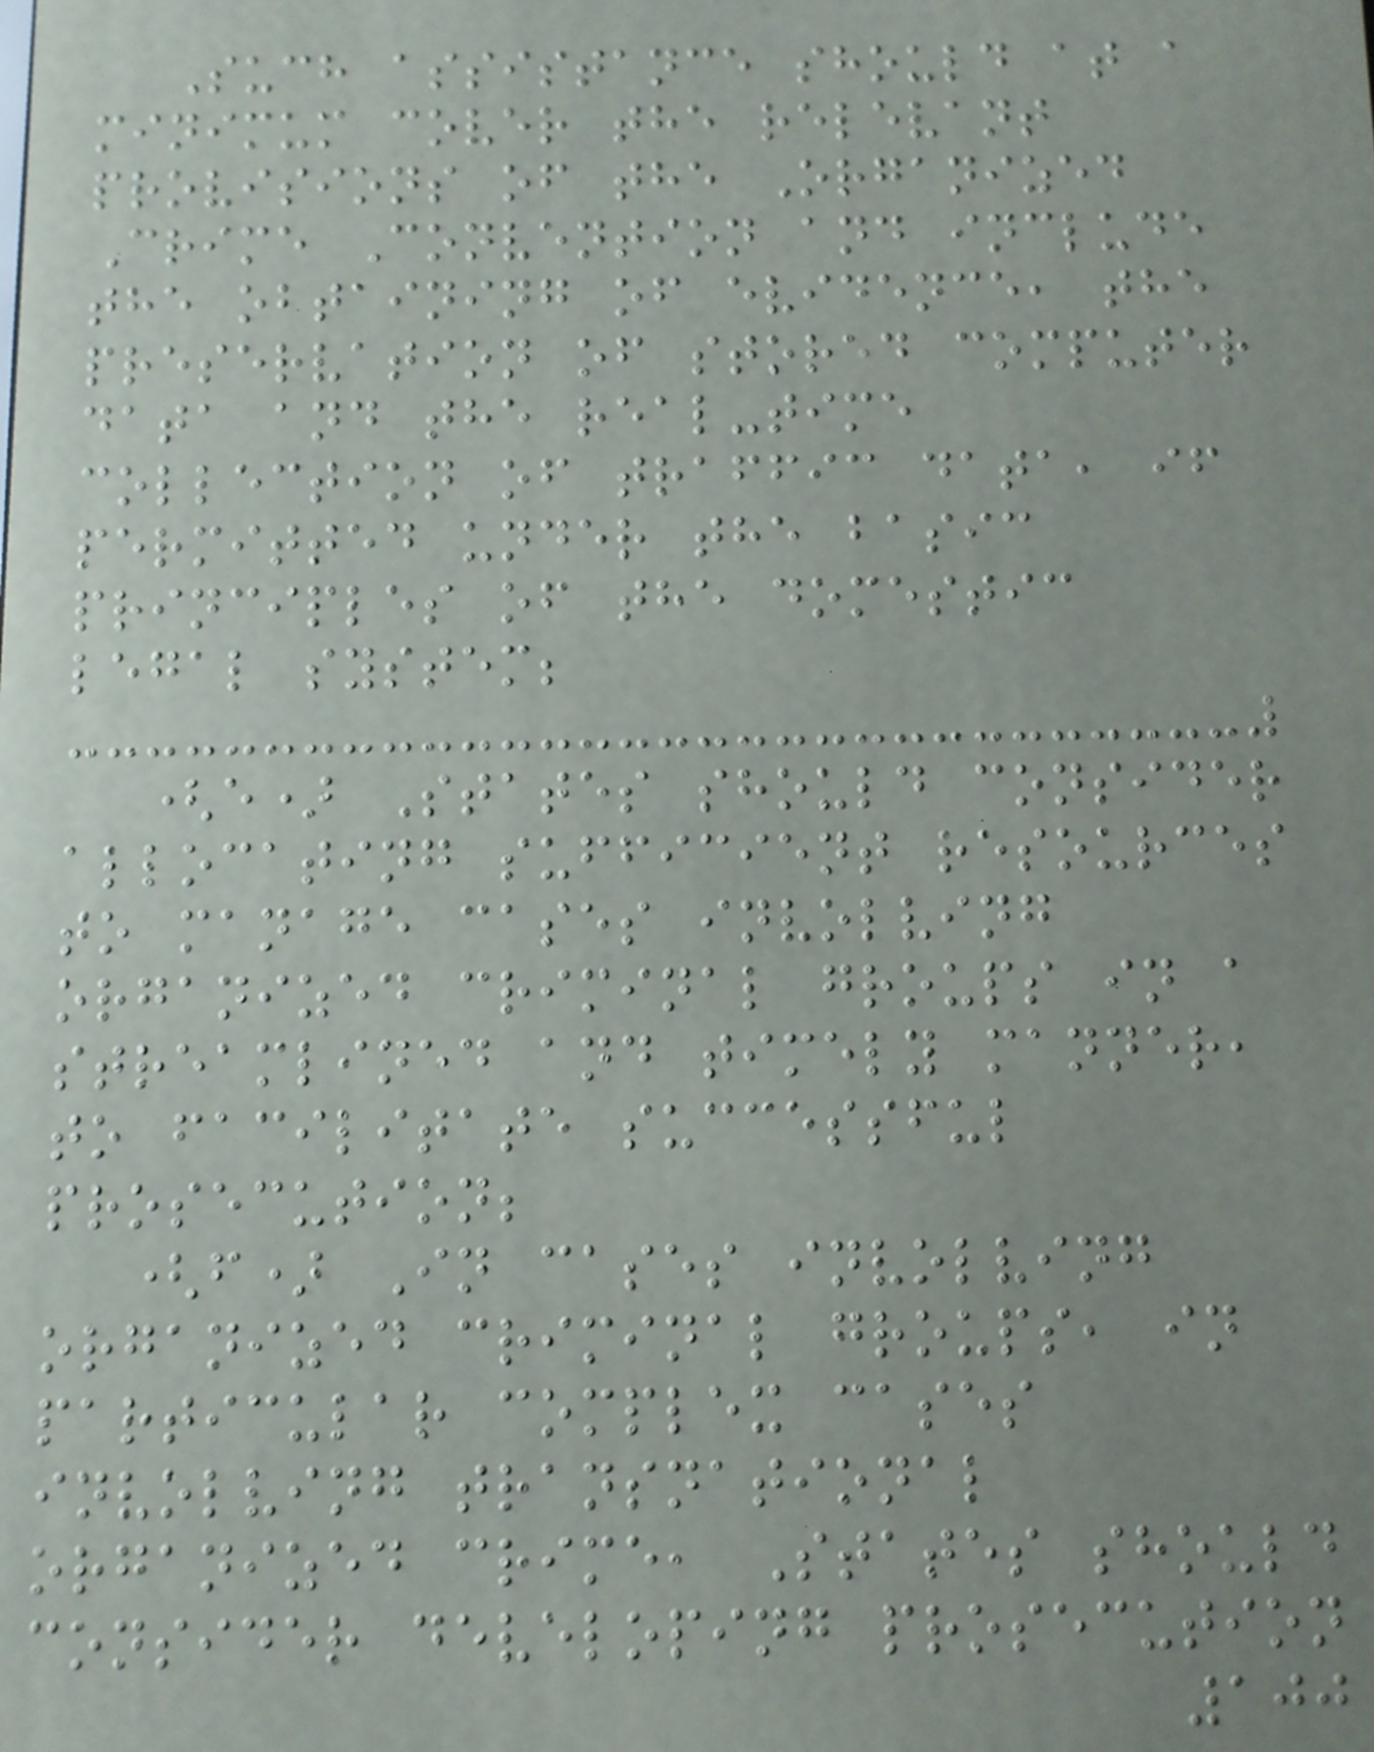Such assistance should at a
minimum cover the relevant
provisions of the Organized
Crime Convention and include
the obtaining of evidence, the
preservation of stored computer
data and the real-time
collection of traffic data, if
permitted under the basic
principles of the domestic
legal system;
(e) States should consider
allocating sufficient resources
to manage cases involving
organized criminal groups in a
streamlined and timely manner,
to facilitate successful
prosecution;
(f) In cases involving
organized criminal groups, in
particular complex cases
involving transnational
organized crime, States should
consider developing prosecution
100
